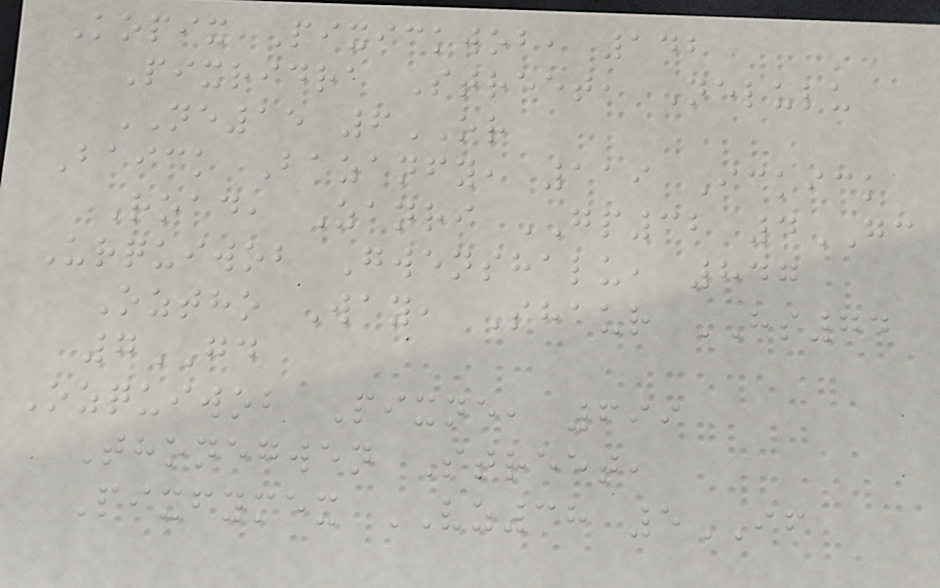Kopix Pixickwob, 142
Pixridra Street, Nelulu
NE15 6OR
Baick Bazanfy, 119 Ickick
Road, Zanri GP32 4GC
Urquiwob Gwenshalu, 847
Oztho Way, Shaur HS74
7GD
Ozquiwob Pixne, 699
Thonegwen Street,
Pixfymex VZ38 5IF
